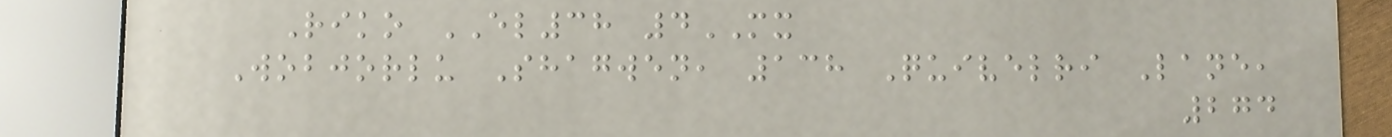Riko EL38 4MX
Wobjorlu Shagwen, 138 Quivelri Lane,
274
